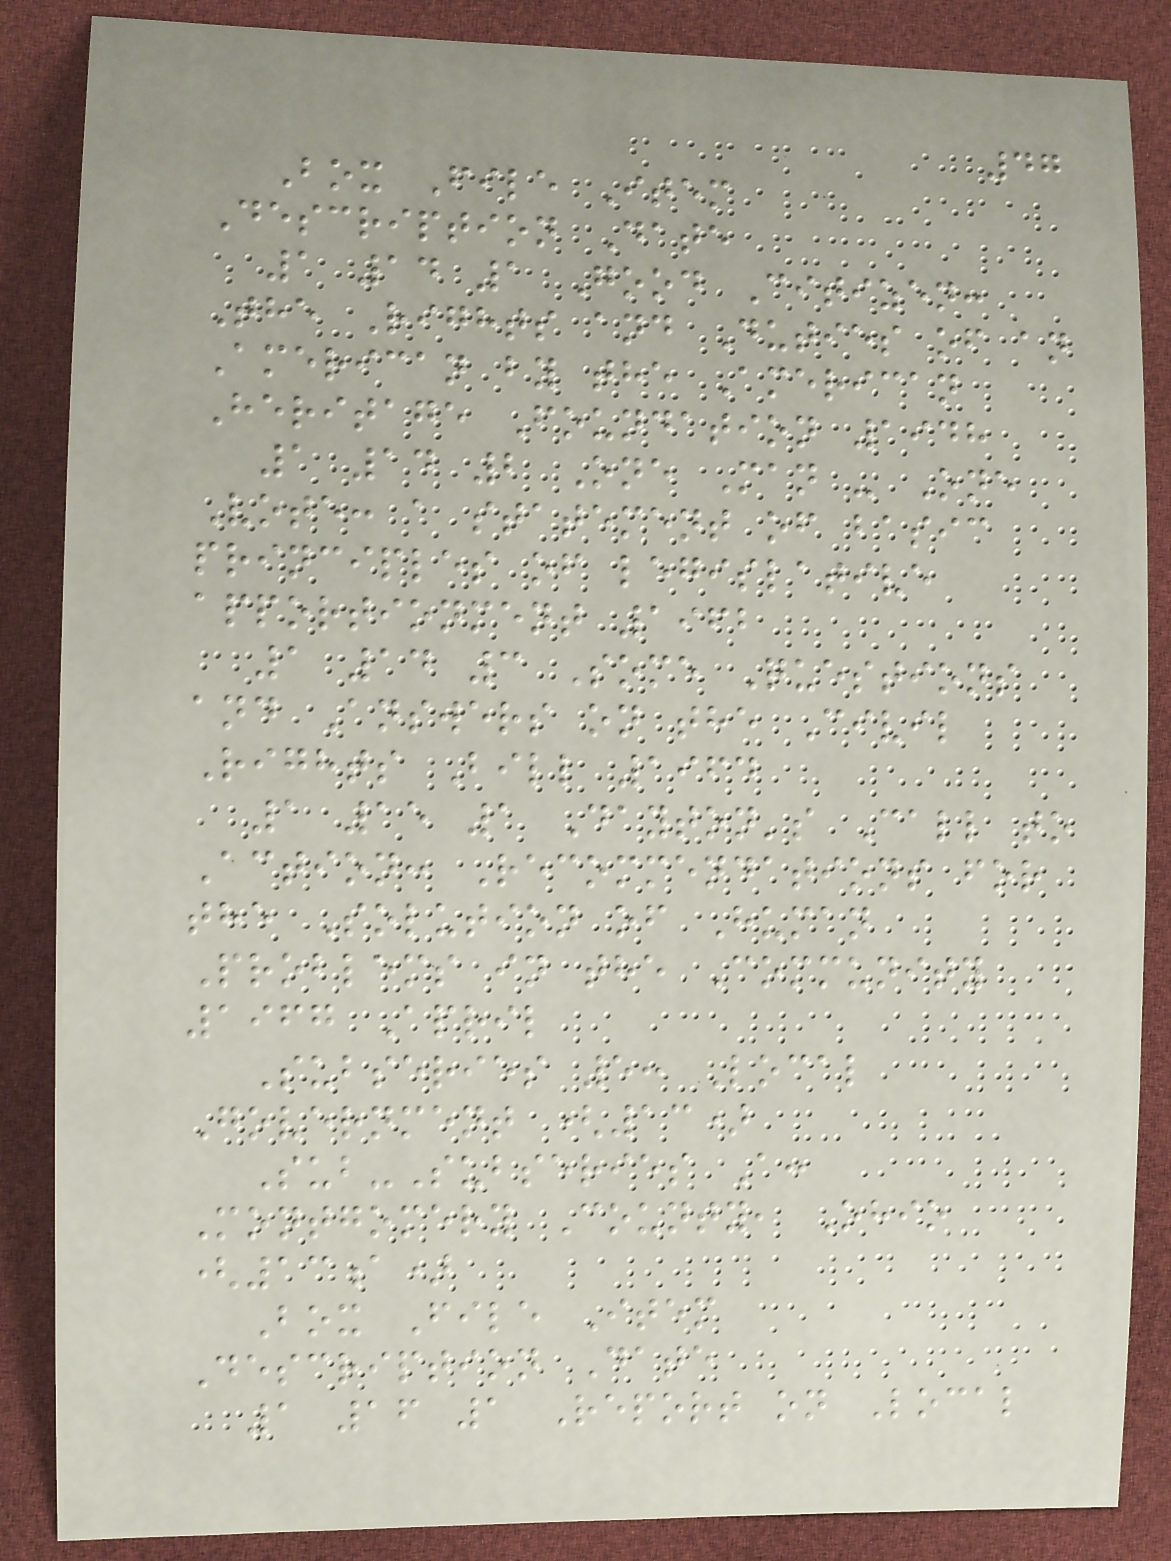47
Box File Item
Description Date
1 14 1 Good Citizen:
The Rights and Duties of an
American by the American
Heritage Foundation 1948
1 14 2 One Man - One
Vote: a statement of basic
principles of legislative
apportionment 1962
1 14 3 Some Questions
and Answers on the Civil
Rights Bill 1964
1 15 1 Dayton's Call to
Action: Recommendations for
the Solution of Human
Problems in the Community
1967 April
Subseries 5: Local
Government (13)
Sub-Subseries A:
Montgomery County, Ohio
(13a)
Box File Item
Description Date
1 16 1 Report on Local
